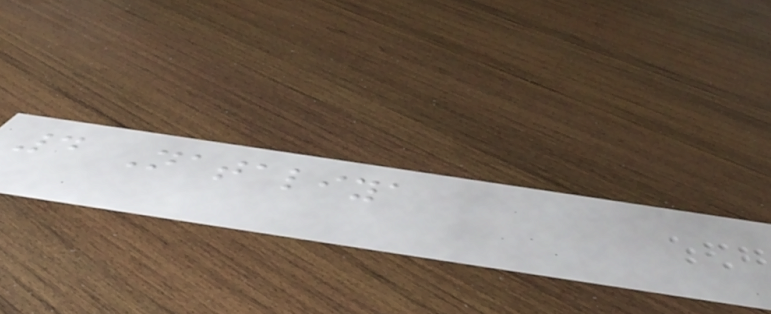4 Nataliya
